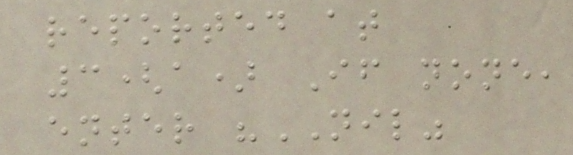reported at
3(a) If none,
enter "NIL"
